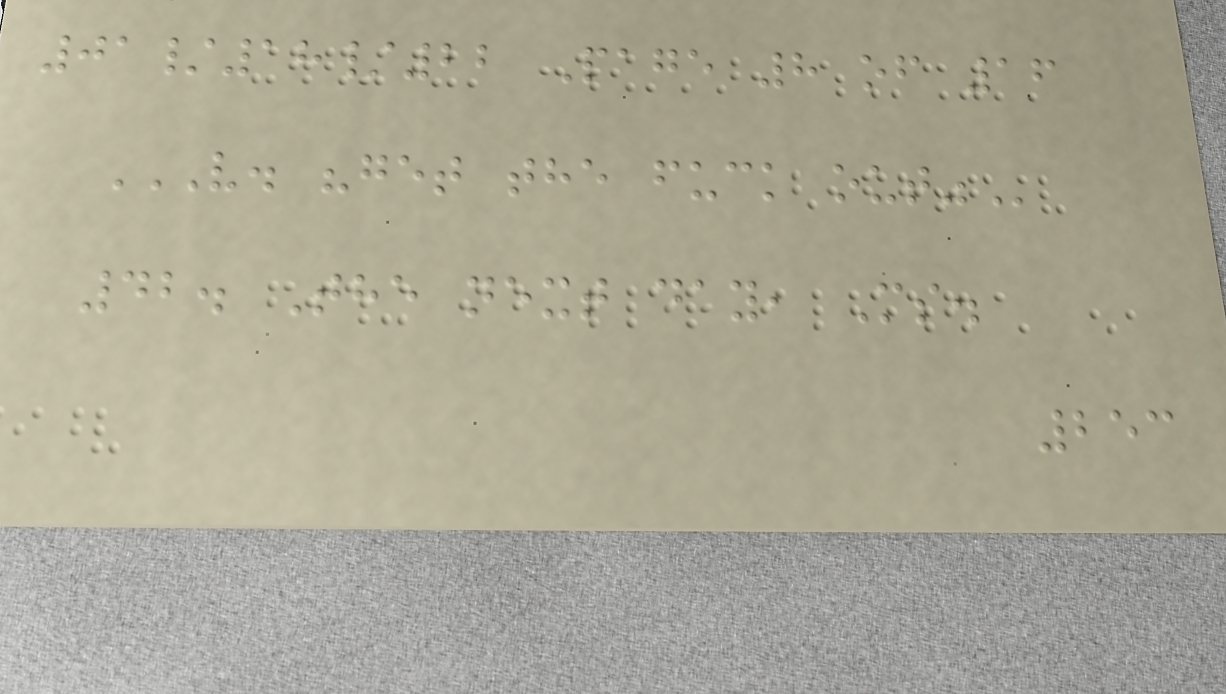01/18/22 Page 8 of 16
V. "GET THE FUCK OUT"
42. The next day, Ms.
253
